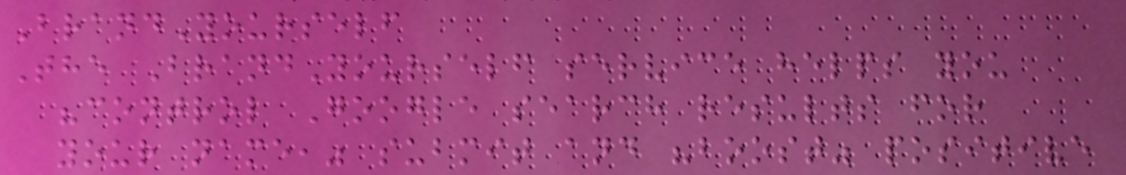BrandYourself
The BrandYourself service helps you
"control Google search results for
your name," submit and "boost" positive
